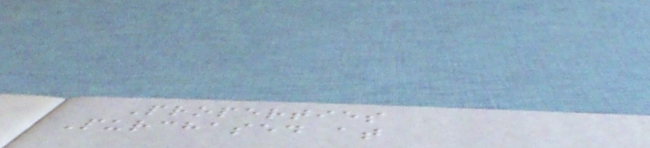Properties
Purchased at
